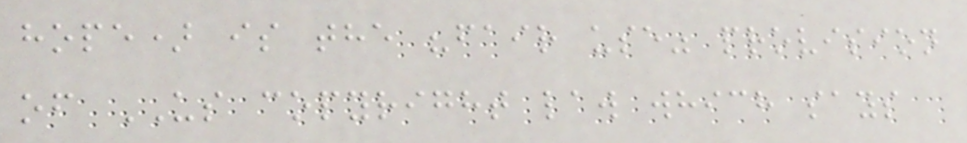hope) is the "fair use" provision
of US copyright law which says
